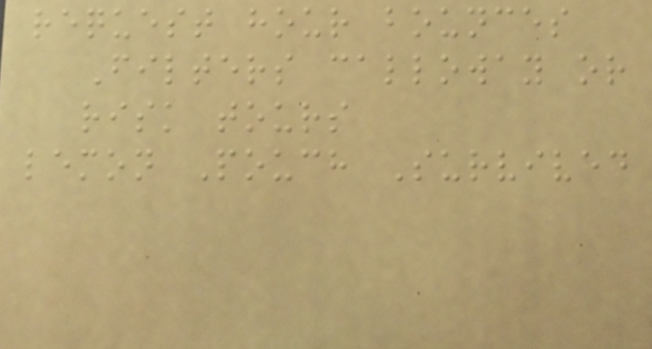request hour bounces
Filters calloway or
risk tours
lemon Pouch Survived
